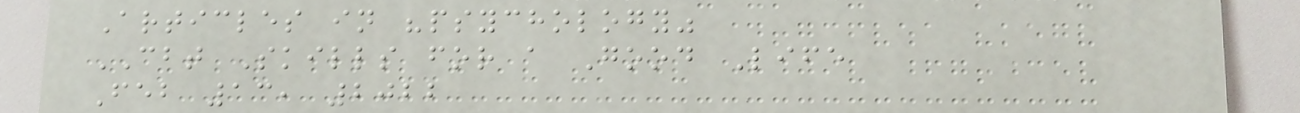Articles in "psychology"
CBT Skills for a Good Life
Feb 13, 2022
